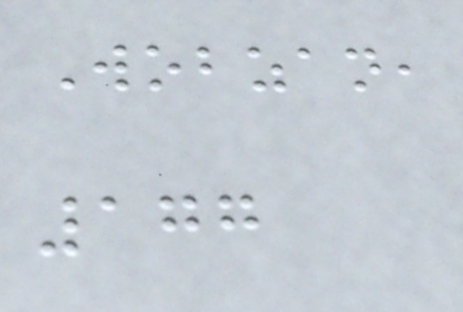Wobzan,
177
